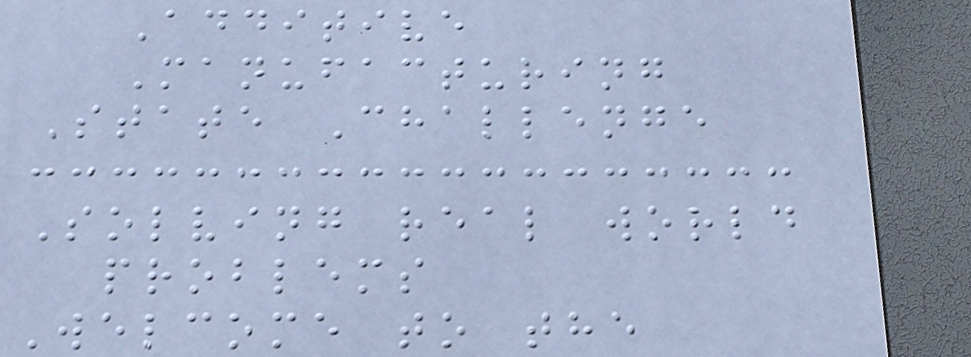Additive
Manufacturing
State Challenge
Solving real world
problems
Welcome to the
